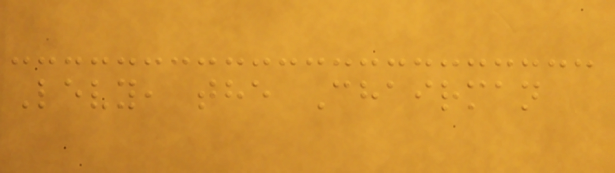Levy, the Chairman
